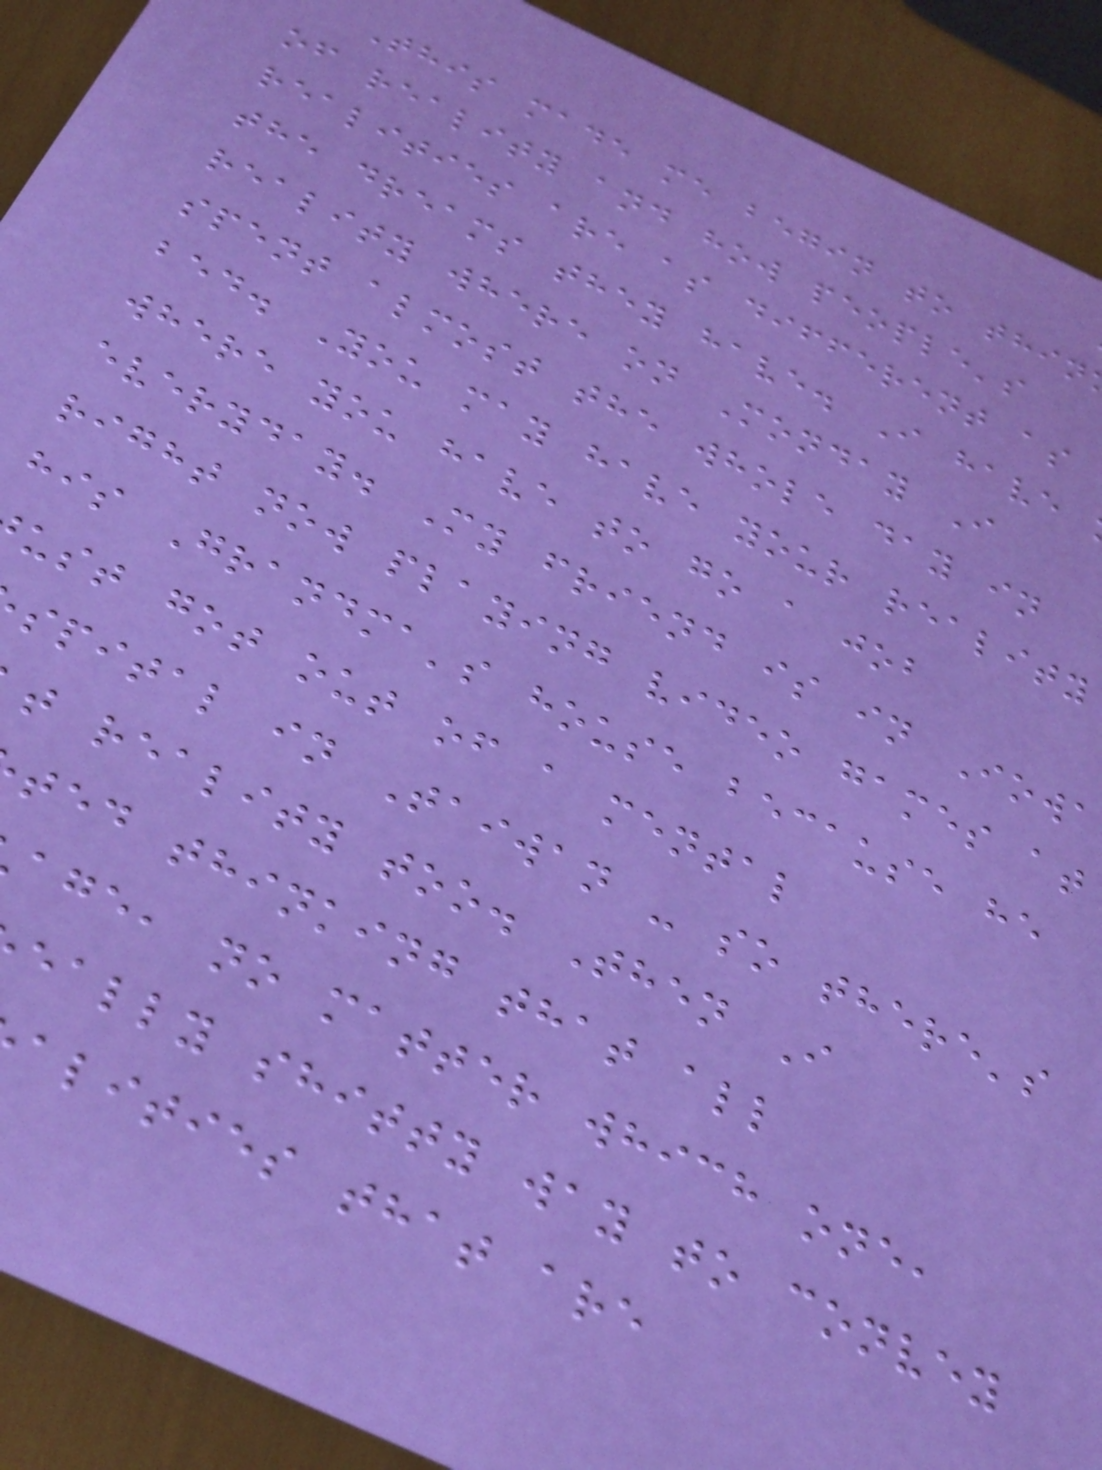This made me begin to thin
of reality and how people's
realities are as different as
the dreams they have. I have
reality where on Monday I
spent almost the whole day in
bed. You may have your reality
where you have to go a job
everyday. My friend is in Iowa
right now playing video games at
his Grandma's house because he
ust got out of a mental
spital in Taiwan - so there's
t reality too. Then I
ted thinking that all
age, no matter which one,
eally shitty way to convey
alities that are
